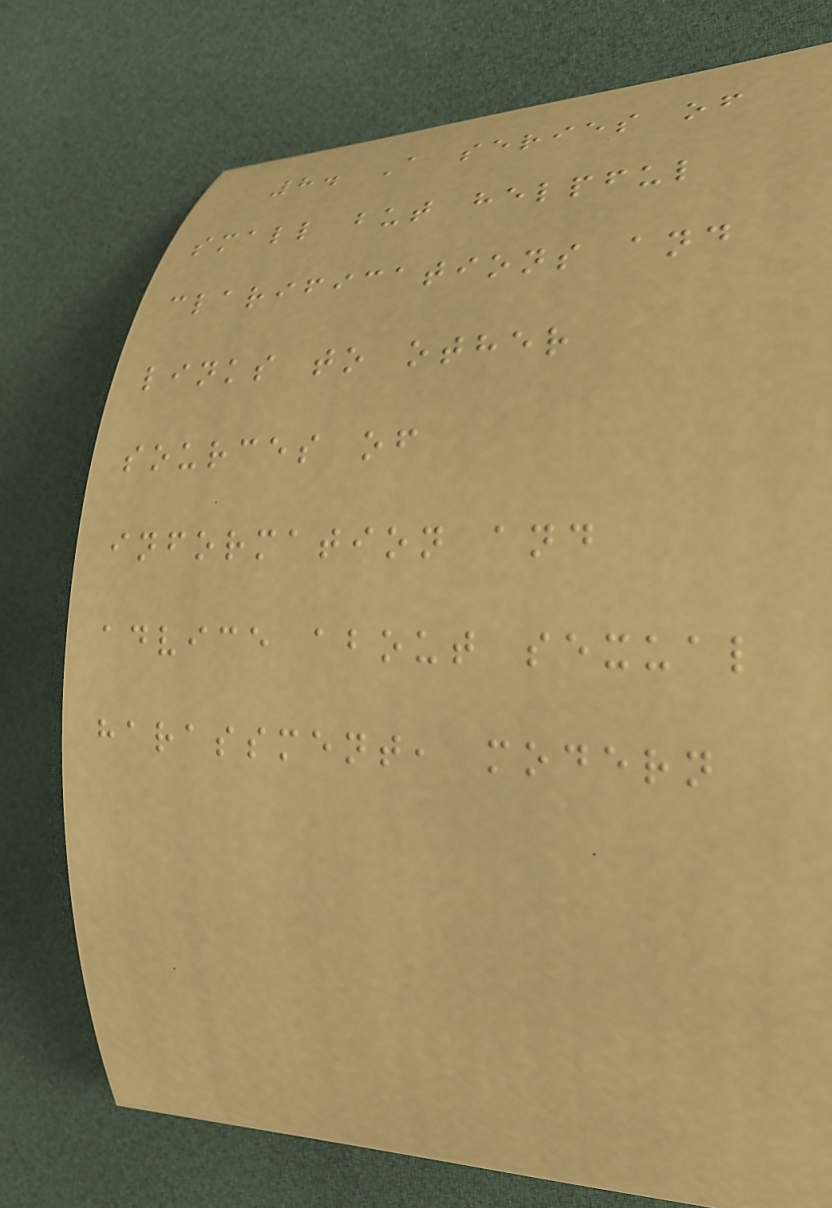8. A series of
small but helpful
clarifications and
links to other
sources of
information and
advice about sexual
harassment, modern
